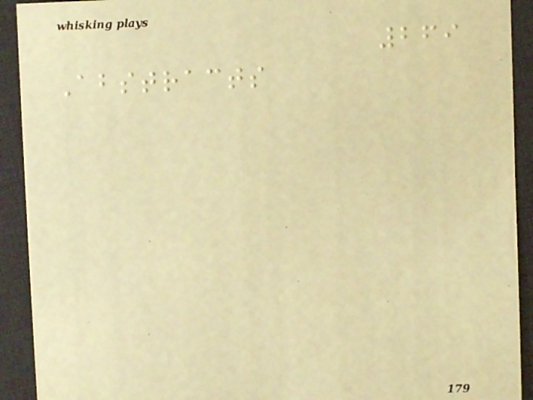269
Abstracts
